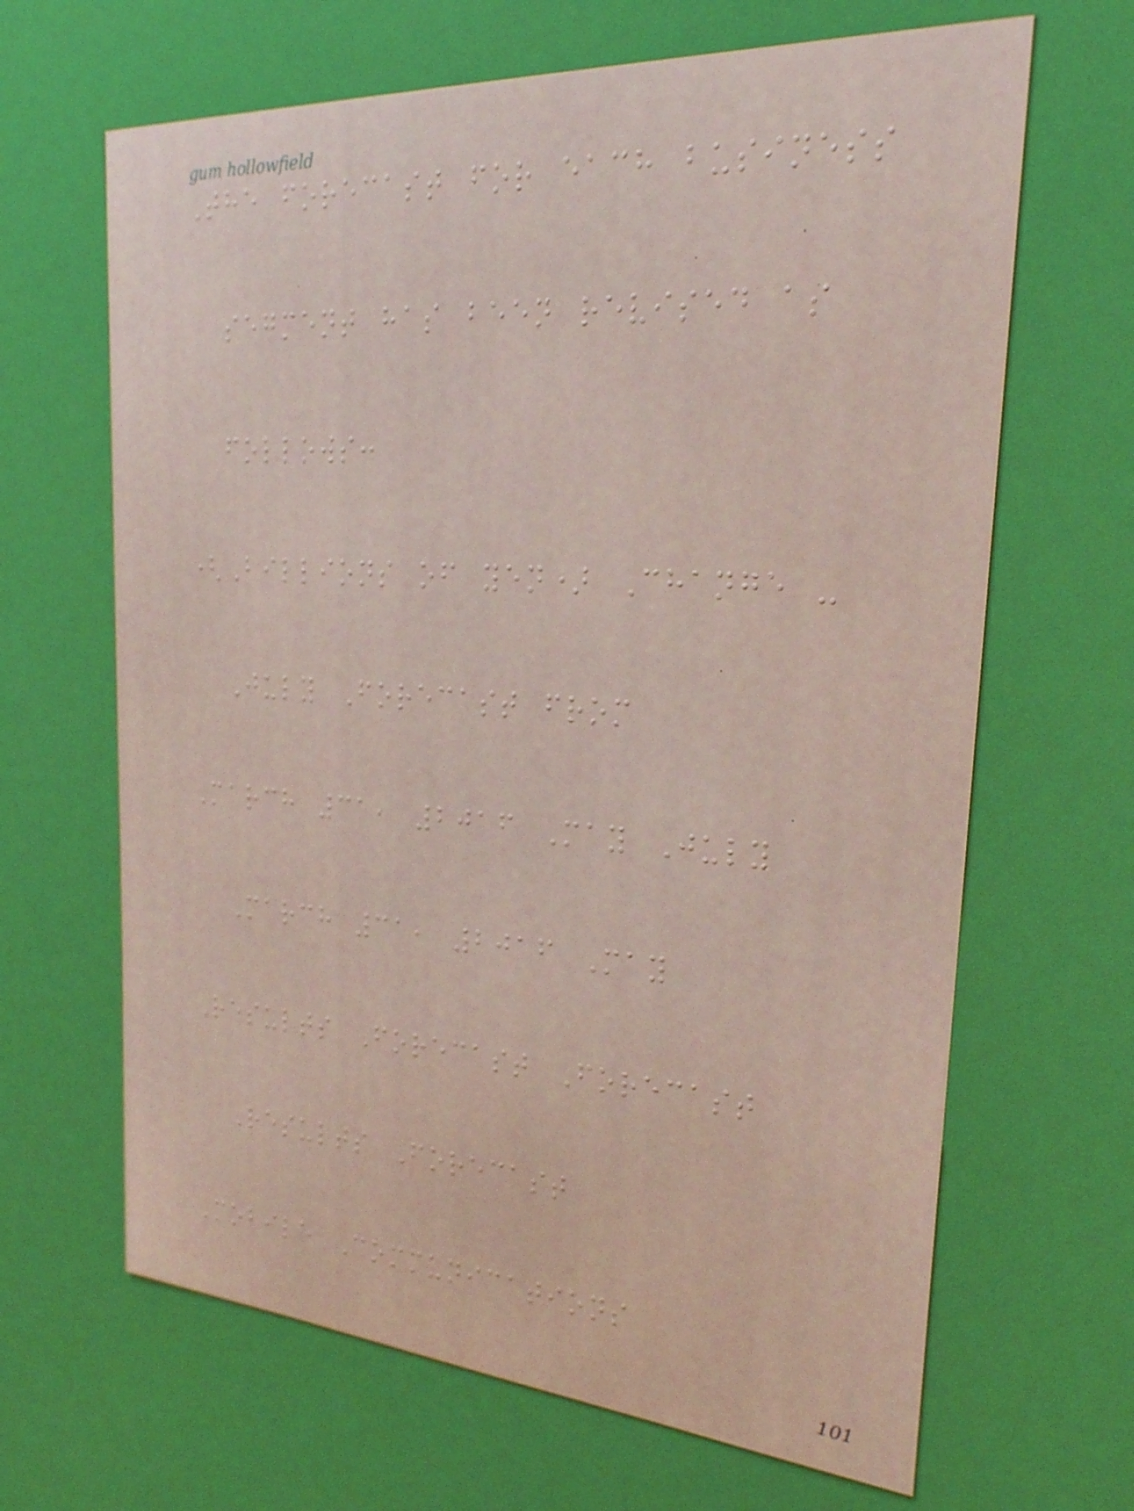The forecast for each business
segment has been revised as
follows:
(Billions of yen) Change -
July Forecast from
March 31, 2016 May July
March 31, 2016 May
Results Forecast Forecast
Results Forecast
Mobile Communications
